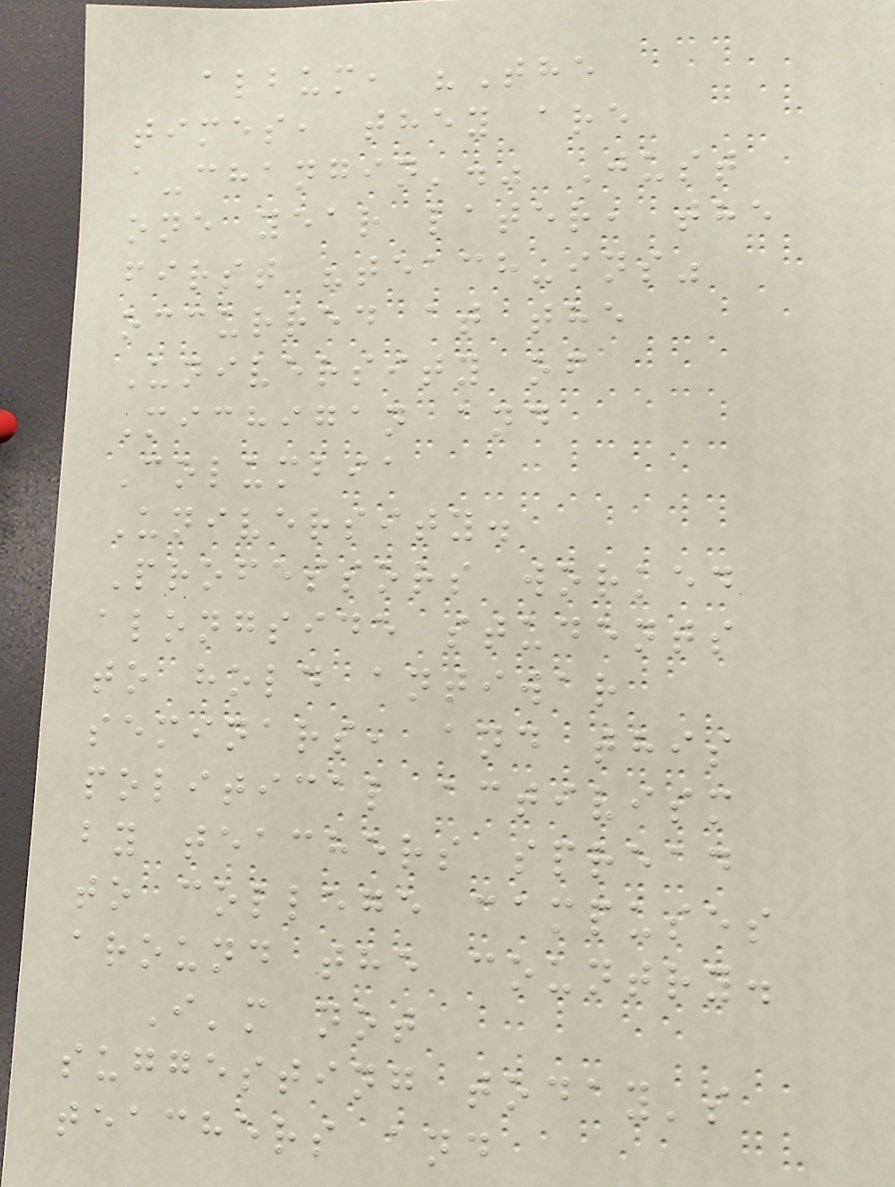album, "The
times, they are
a-changin'." Just
one year later, the
first "teach-ins"
occurred at the
University of
Michigan and
Columbia
University.
Professors worked
alongside students
to hold antiwar
seminars, and this
political activism
by teachers spread
to college campuses
around the country.
I'm not
suggesting today's
teachers and
